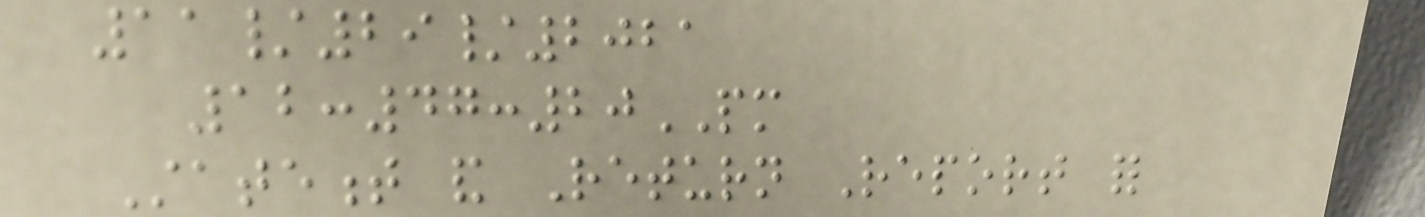11/29/2021
12:47:20PM
Statement and Return Report for
